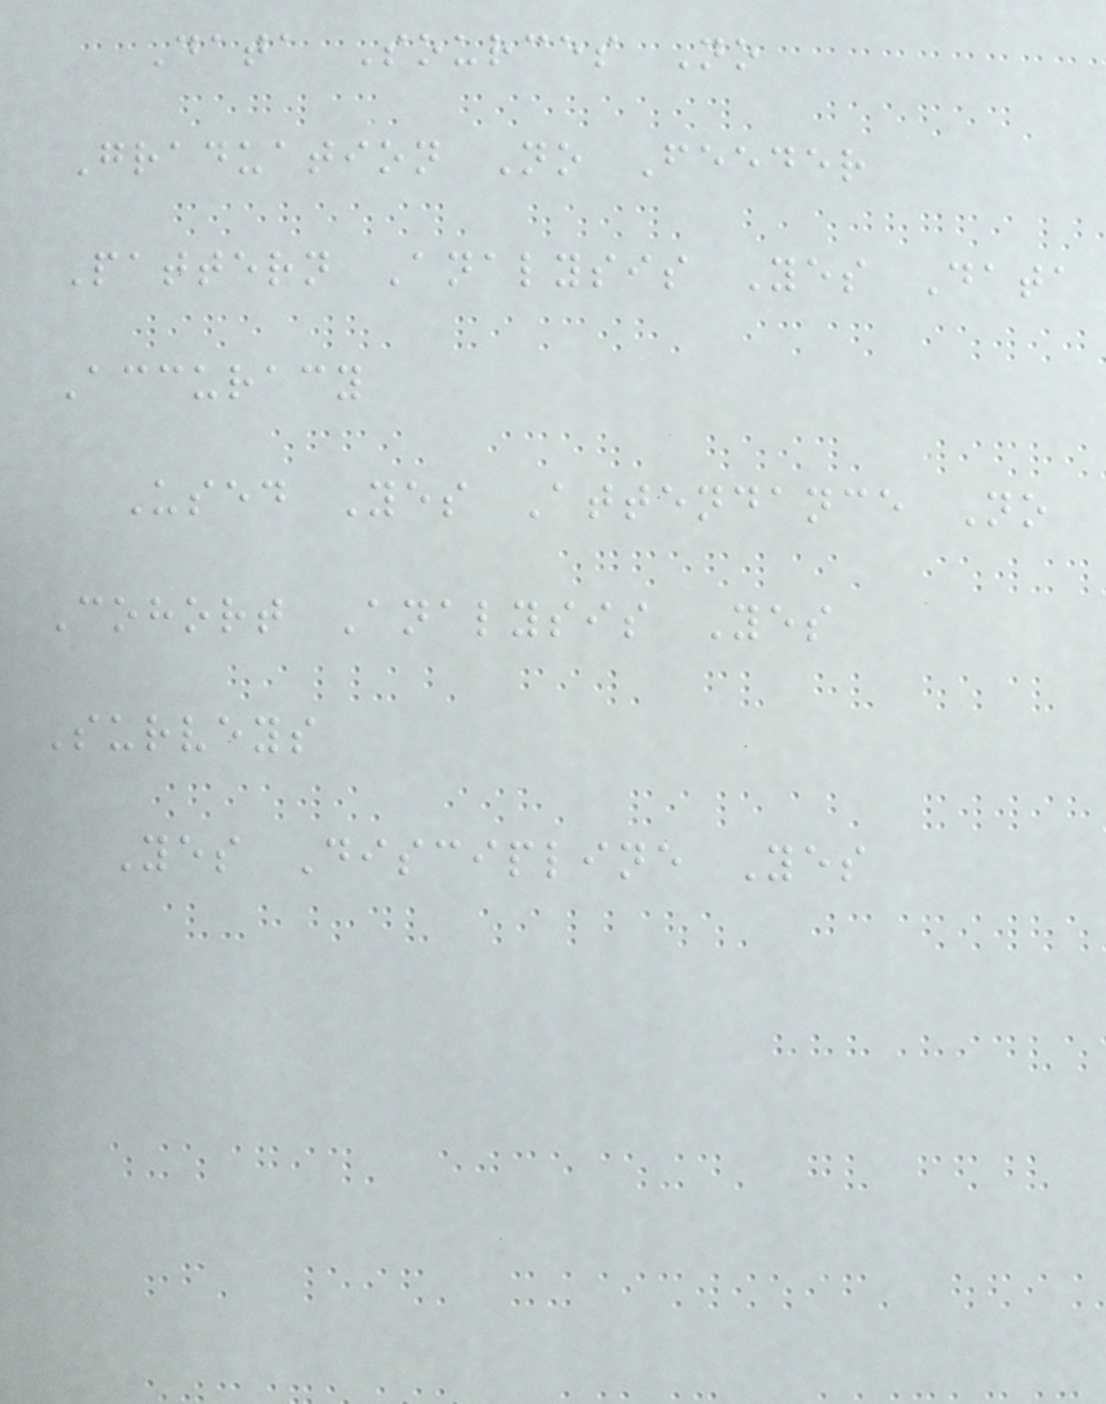Data Sources No
Graduation No Feeder
Pattern Analysis Yes Data
Accuracy
Used Yes Attendance No
Cohort Analysis Yes
Surveys
Yes Discipline Yes
